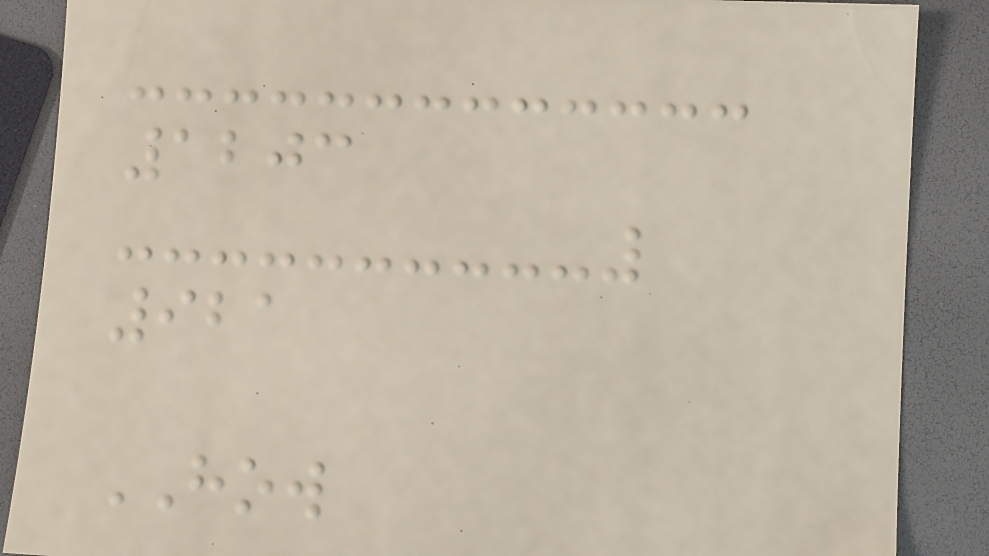1203
921
HOW
